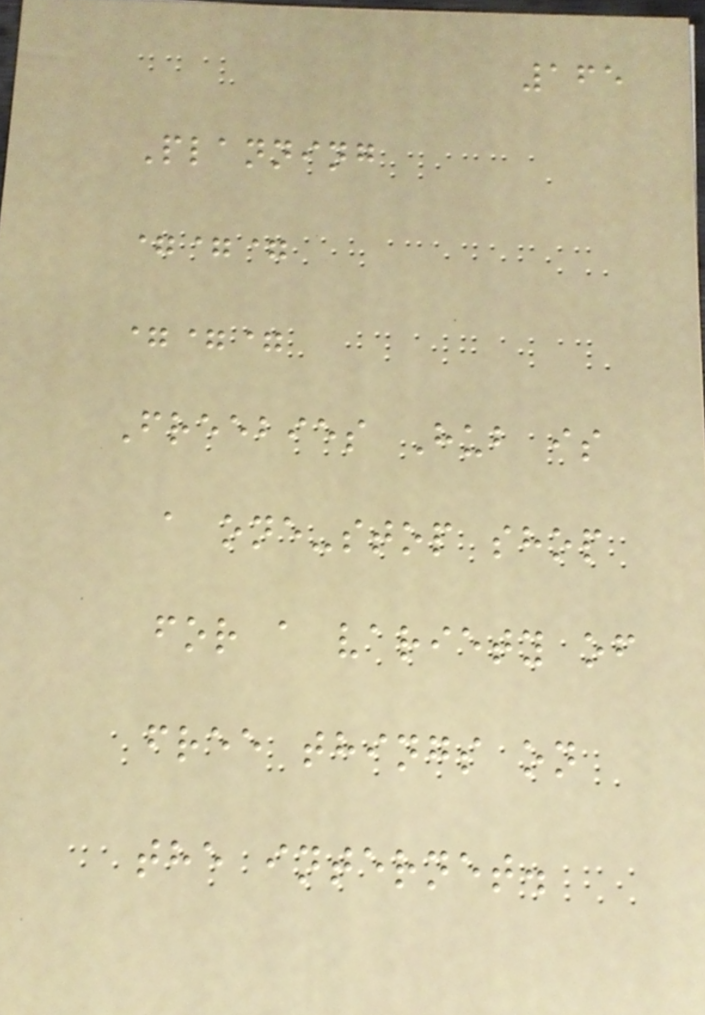165
Planning
===
===
Freebies Hub is
a one-stop shop
for a variety of
free things on
the internet.
